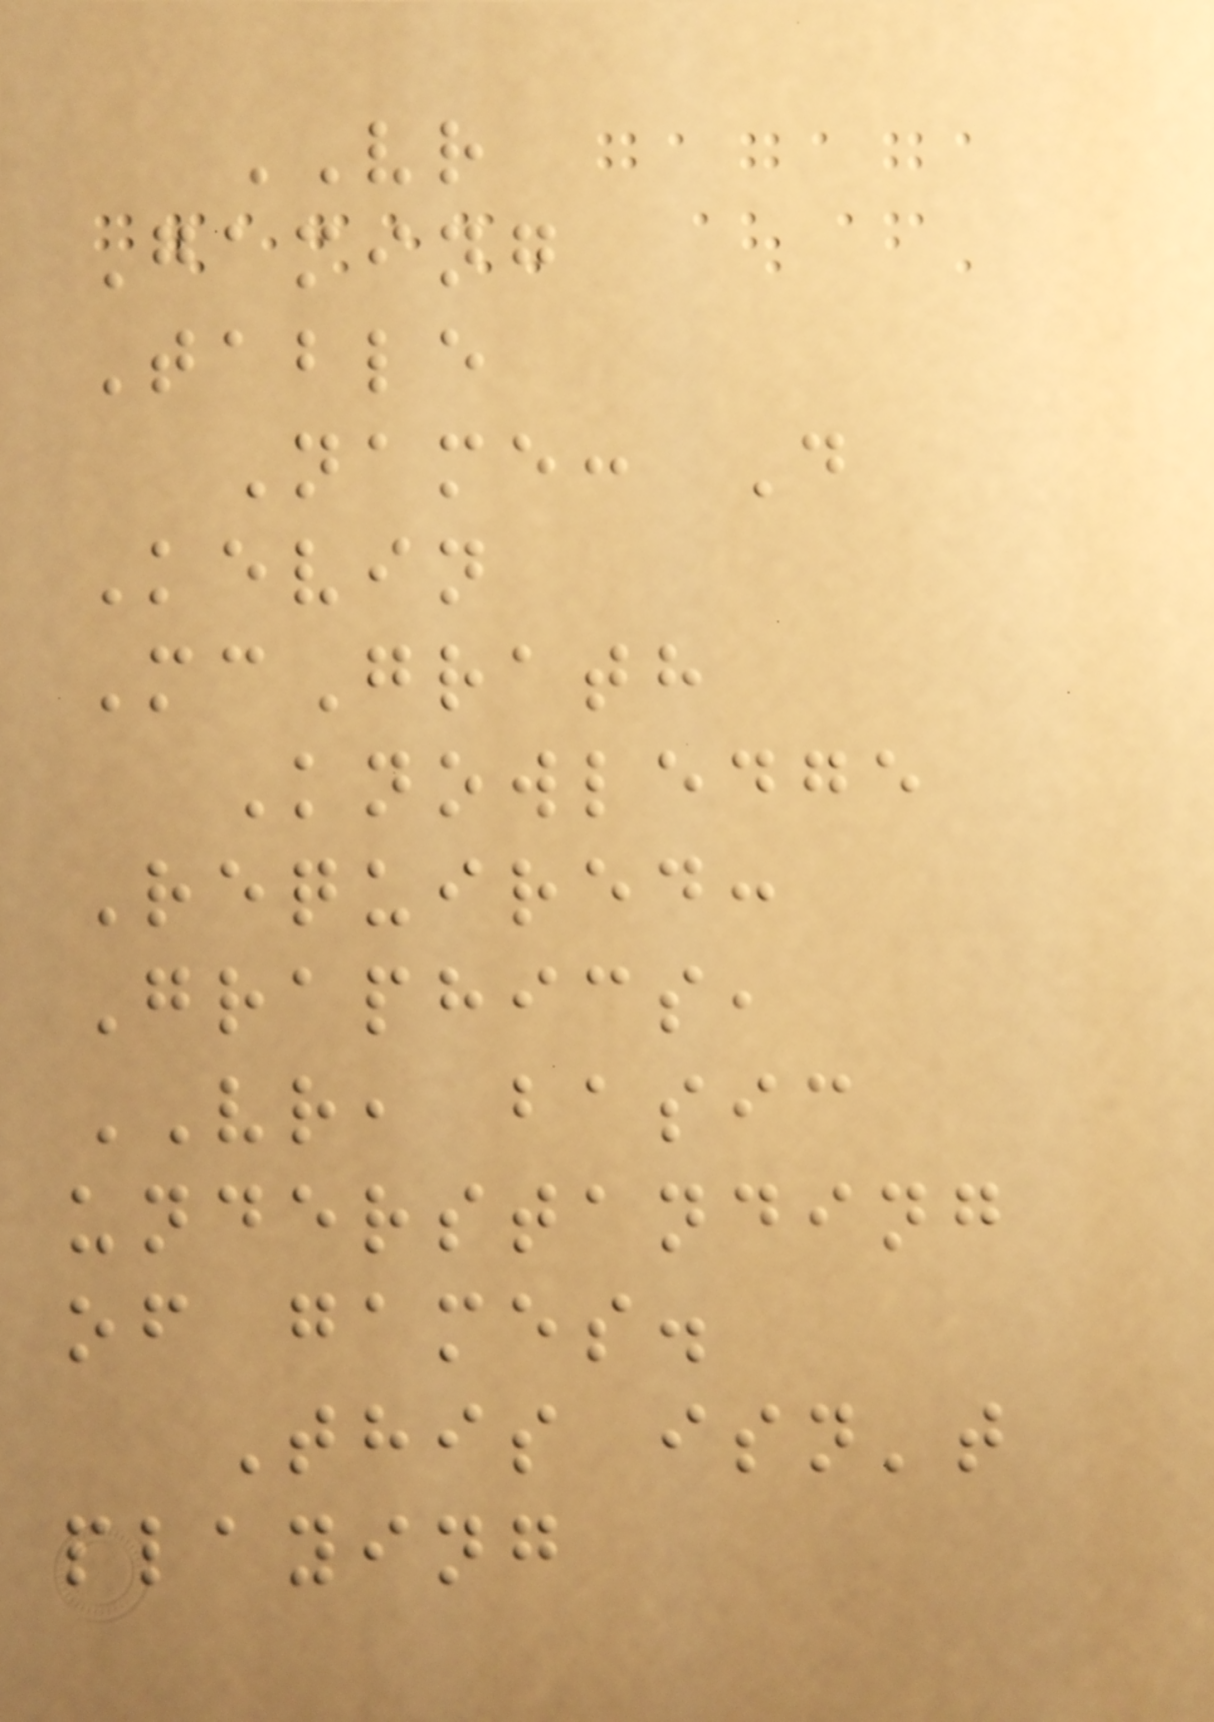VR
Gaming
Table
Name: D
Kevin
McGrath
Knowledge
Required:
Graphics,
VR, basic
understanding
of games.
This isn't
playing
